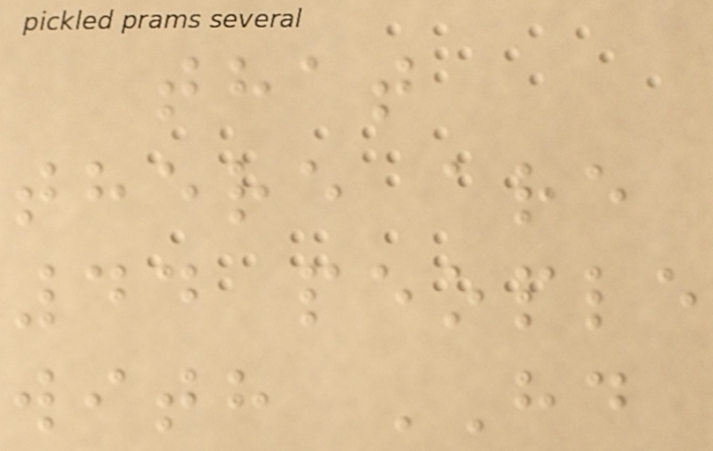that
there are
44 people
with HD
